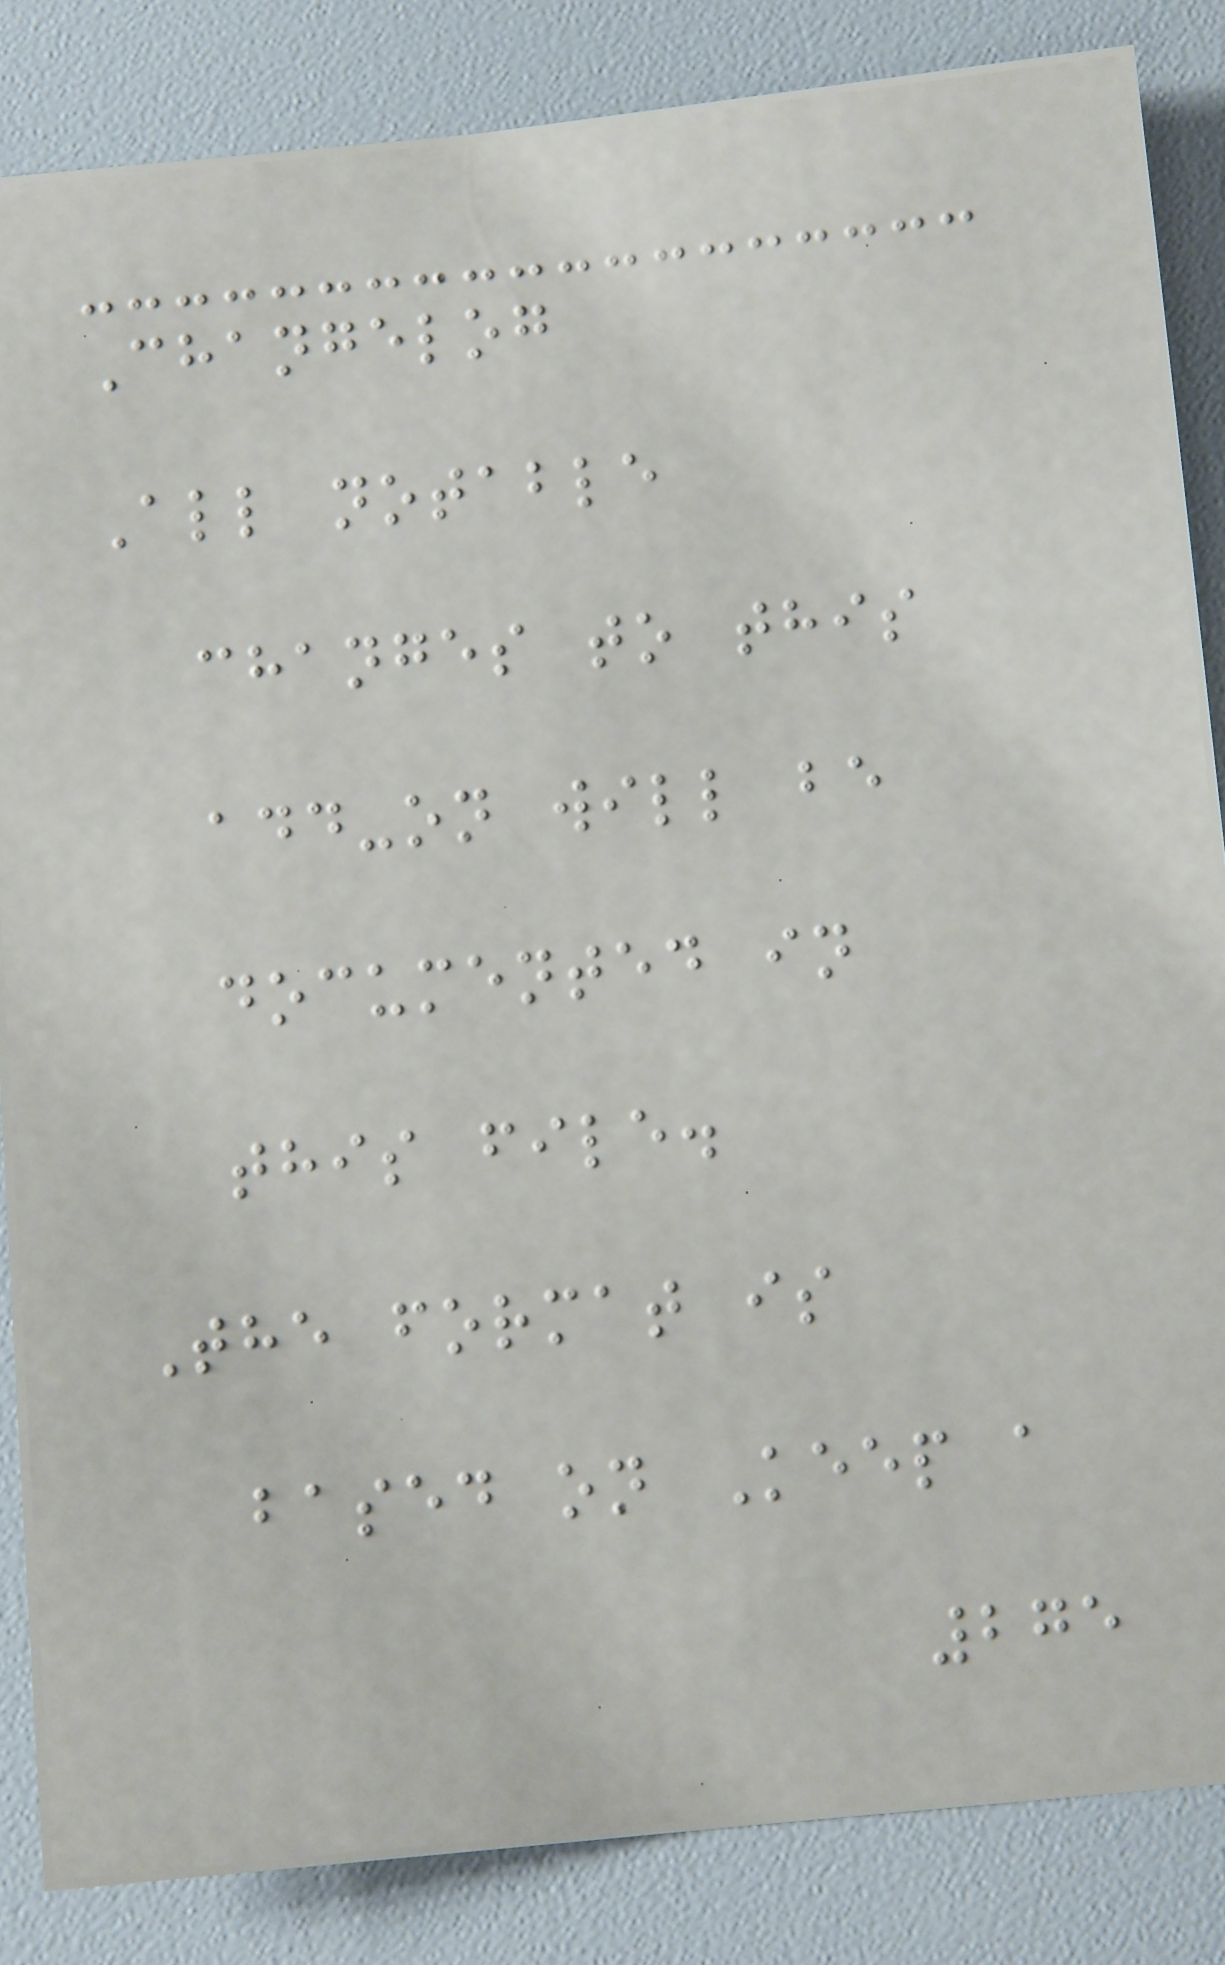Changelog
All notable
changes to this
add-on will be
documented in
this file.
The format is
based on Keep a
275
